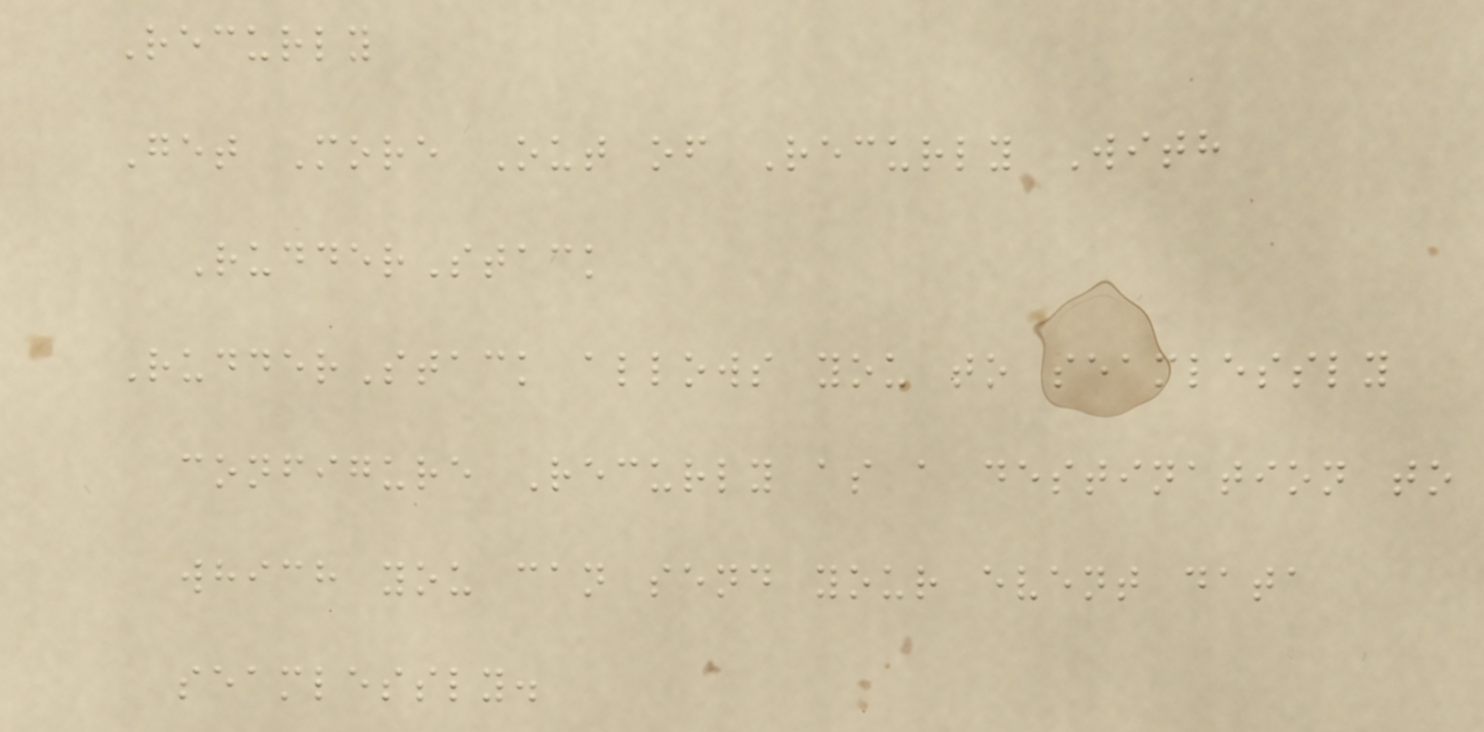Recurly
Get More Out of Recurly With
RudderStack
RudderStack allows you to seamlessly
configure Recurly as a destination to
which you can send your event data
seamlessly.
